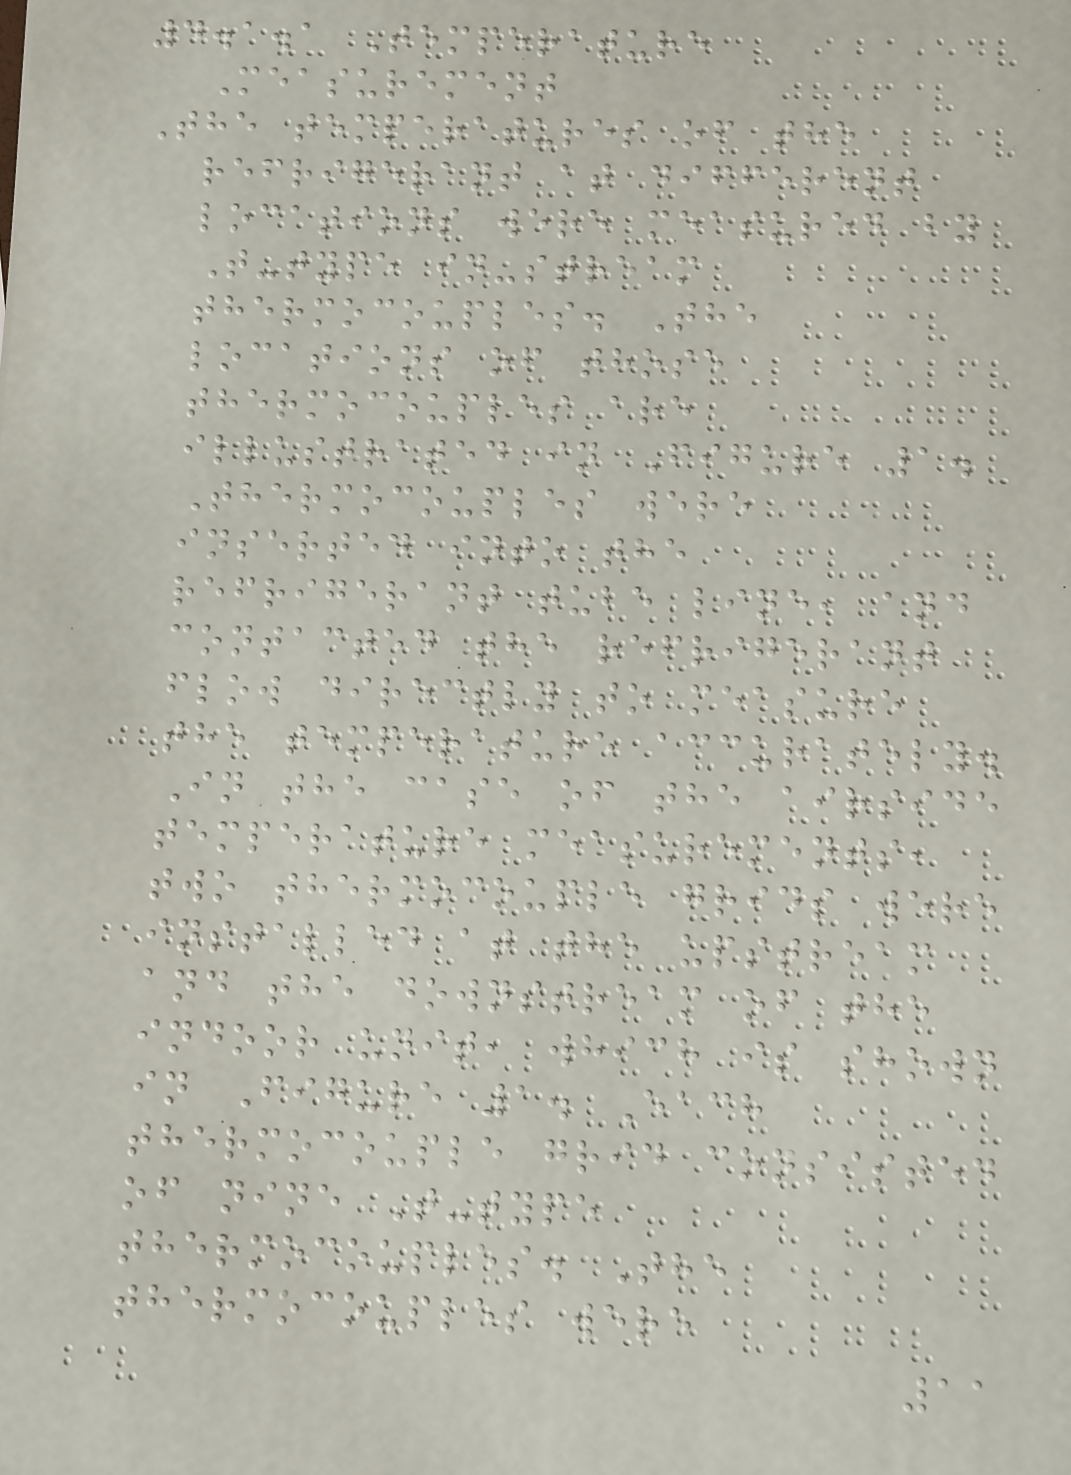4.1.1 Temperature
Measurement
The temperatures of the
refrigerant at different
locations were measured by
T-type in-stream
thermocouples. The
locations of those
thermocouples are
illustrated in Figure 1.
Thermocouples were
inserted into the
refrigerant tube line, and
contacted the refrigerant
flow directly to measure
the temperature accurately.
In the case of the airside
temperature measurements,
two thermocouple grids were
installed at the upstream
and the downstream of the
indoor unit, which is shown
in Figure 1. Each
thermocouple grid consisted
of nine T-type
thermocouples. The
thermocouples were
11
